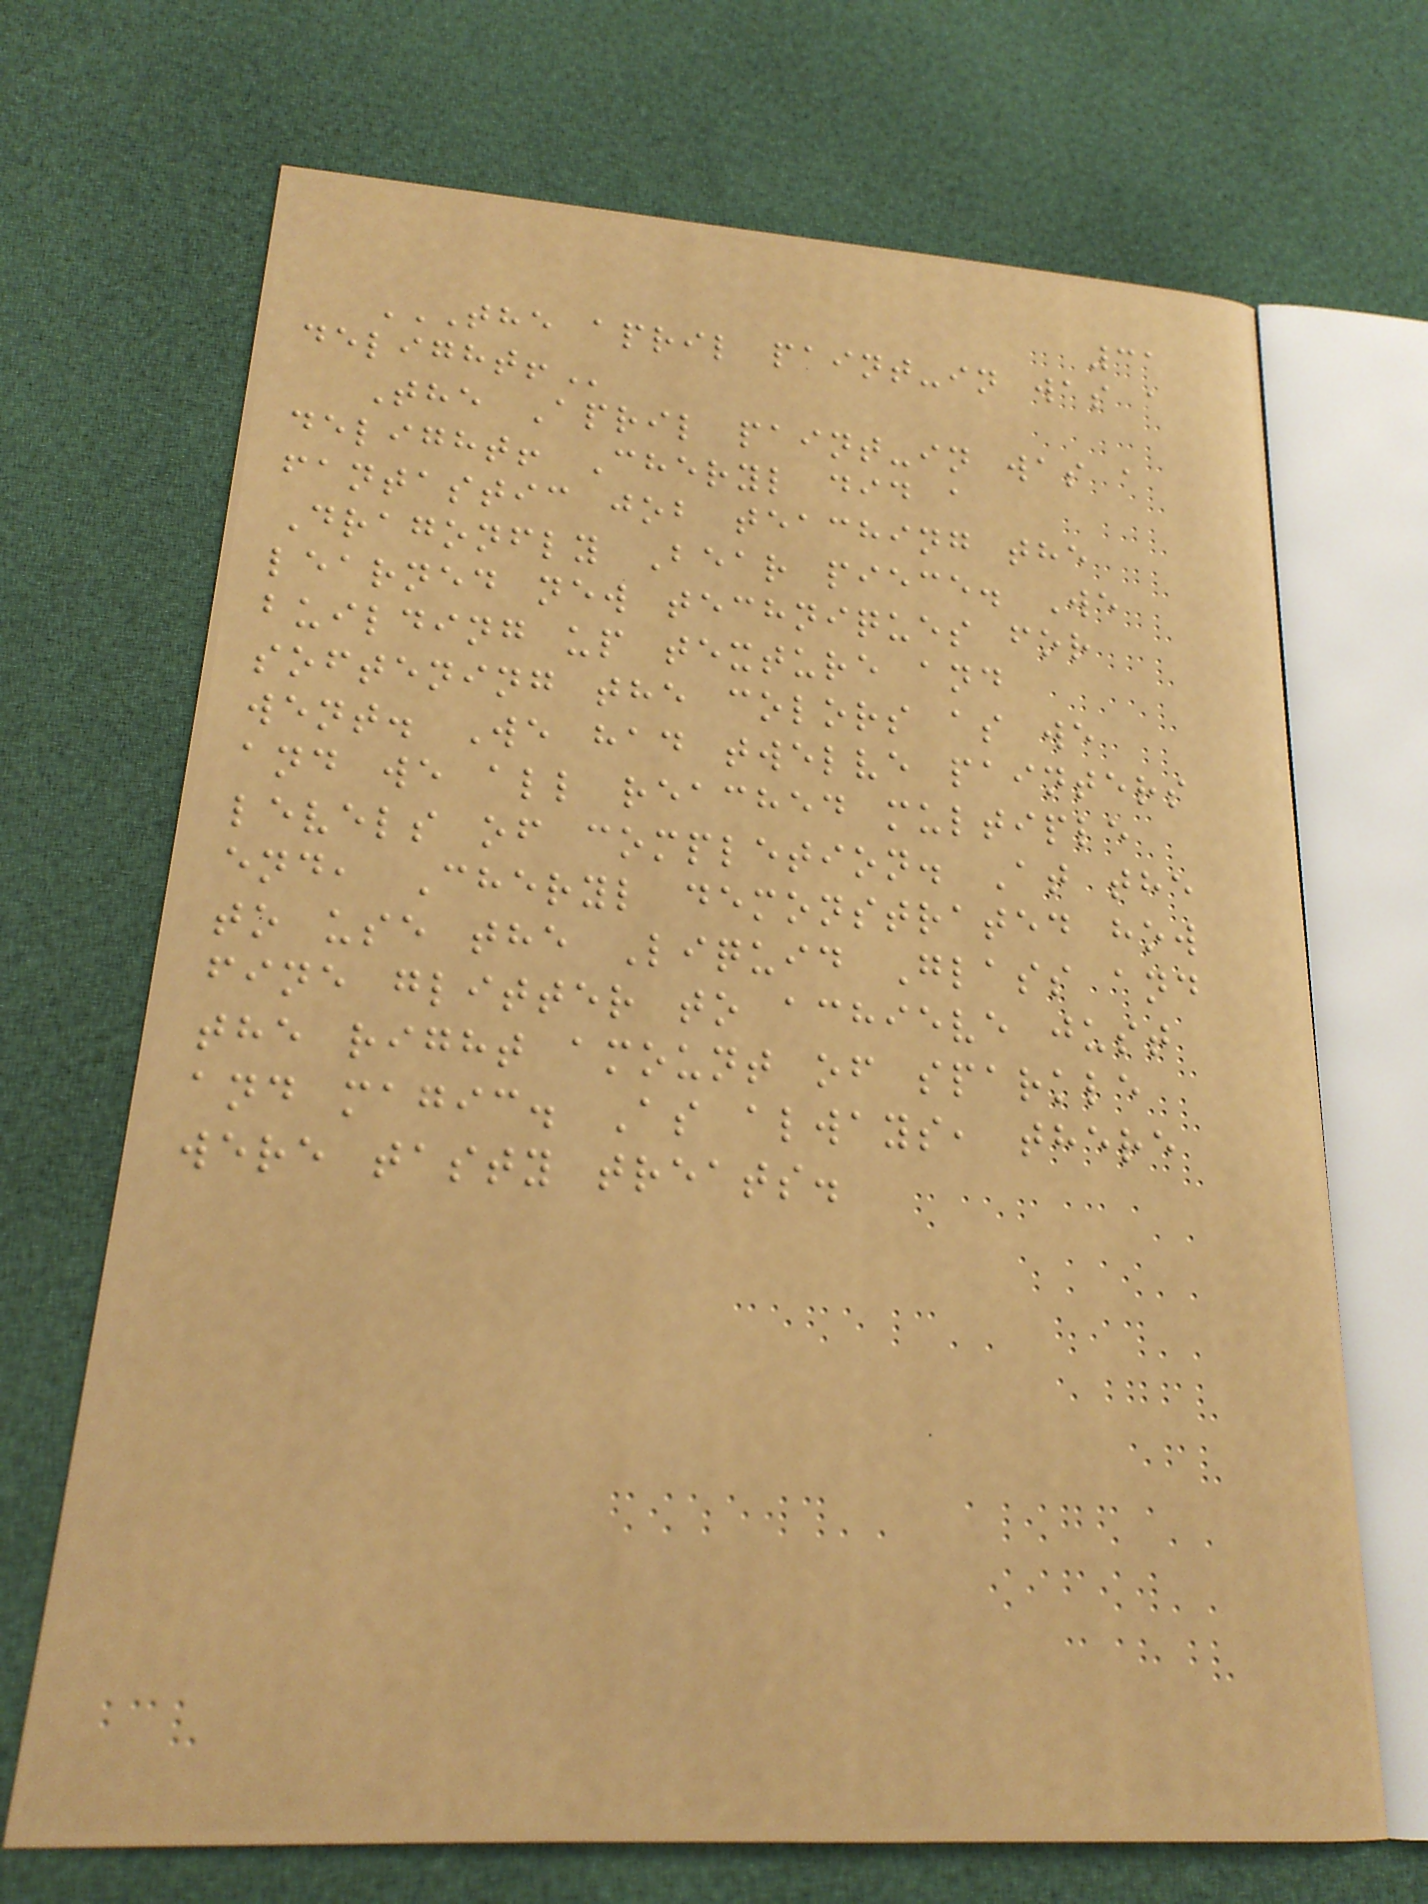31
THE APRIL PAINT-IN WAS A
DELIGHT!
The April paint-in was a
delight! Cheryl did a
fantastic job teaching the
Dragonfly Bear piece. We
learned new techniques for
building up texture and
softening the colors as we
went. We had twelve painters
and we all reached multiple
levels of completion. At the
end, Cheryl demonstrated how
to use the Liquid Glass and
fine glitter to achieve just
the right amount of sparkle
and magic. As always, there
were tasty treats.
